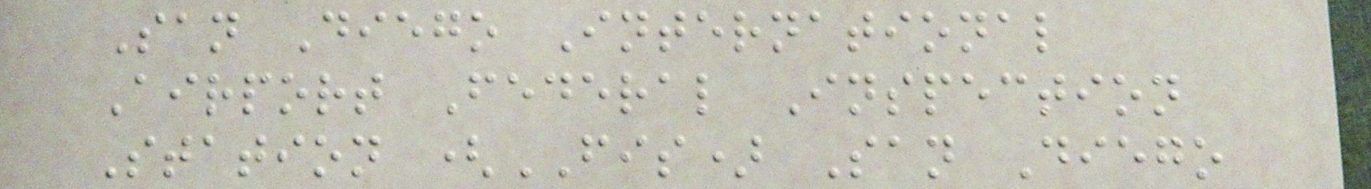San Diego International
Airport Federal Inspection
Station (FIS) San Diego
